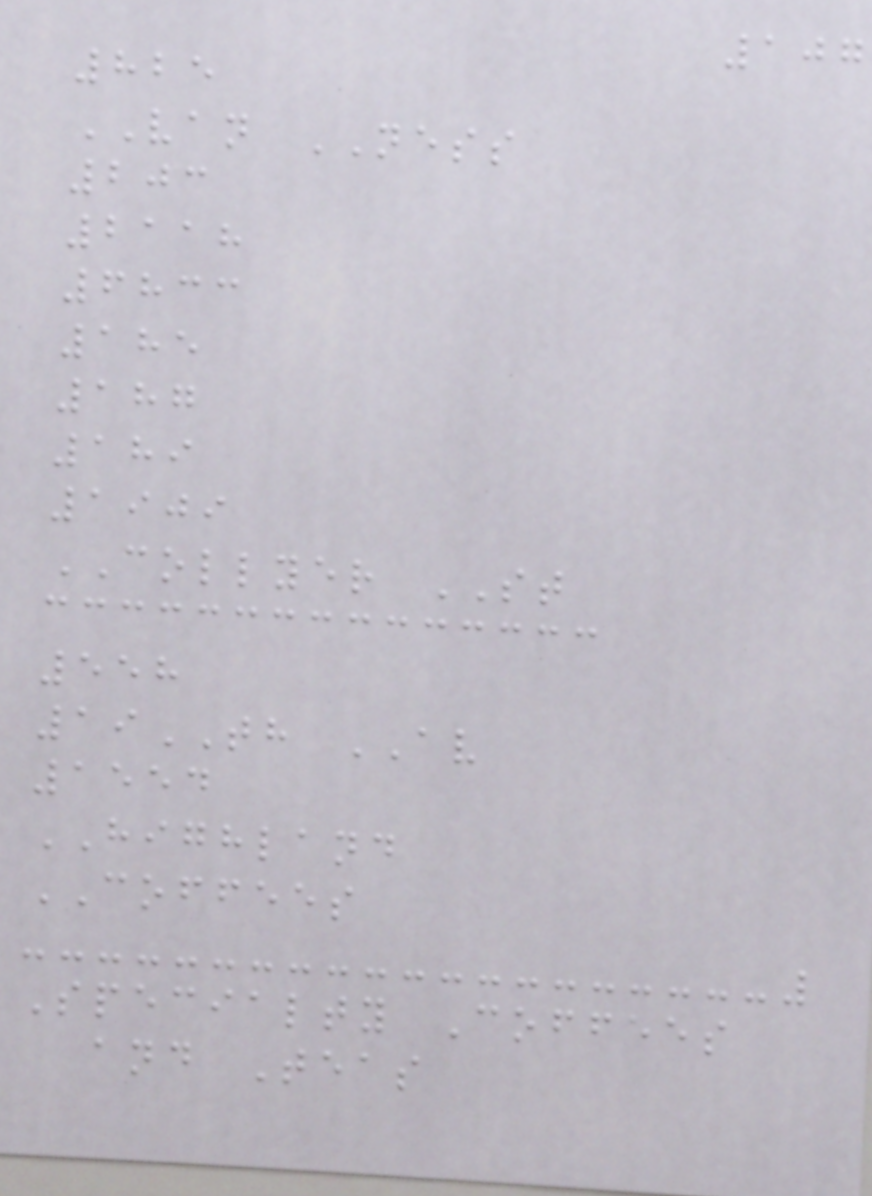107
825
VAN NESS
203
2118
6833
185
187
189
1909
COLLYER ST
558
19TH AV
1554
HIGHLAND
COFFEES
Specialty Coffees
and Teas
